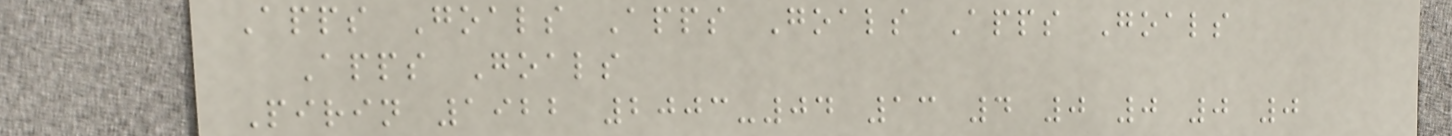Apps Goals Apps Goals Apps Goals
Apps Goals
Pirin 1922 2003-04 13 4 0 0 0 0
